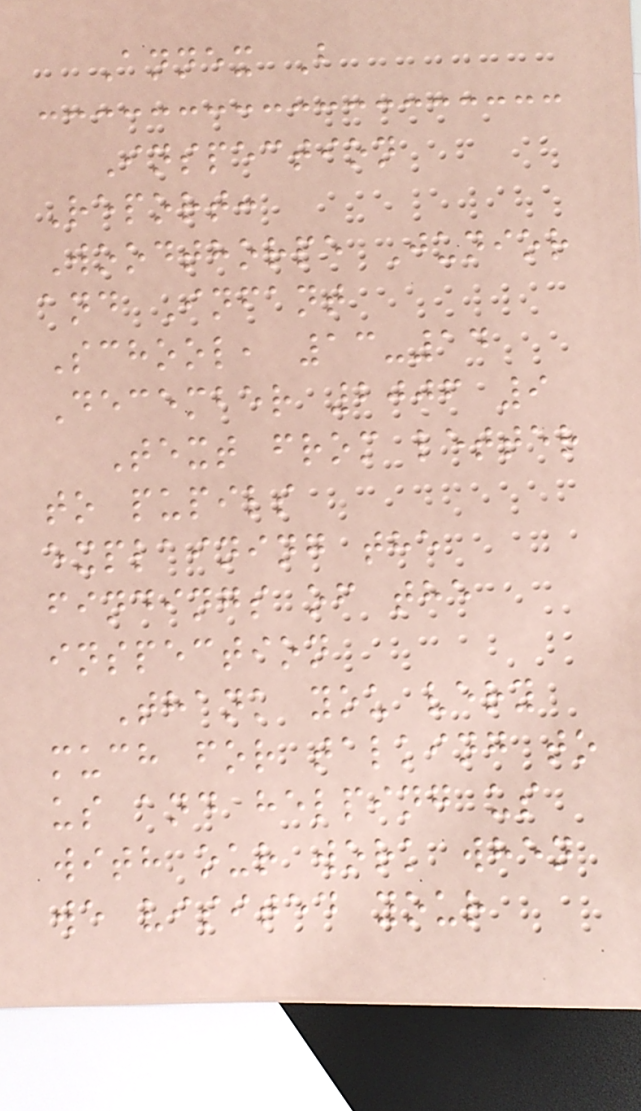Annex B
Inspection
Report:
Woodthorpe Junior
and Infant
School, 13-14
December 2006 9
Text from letter
to pupils
explaining the
findings of the
inspection
Thank you very
much for talking to
us and helping us
with our work when
we visited your
